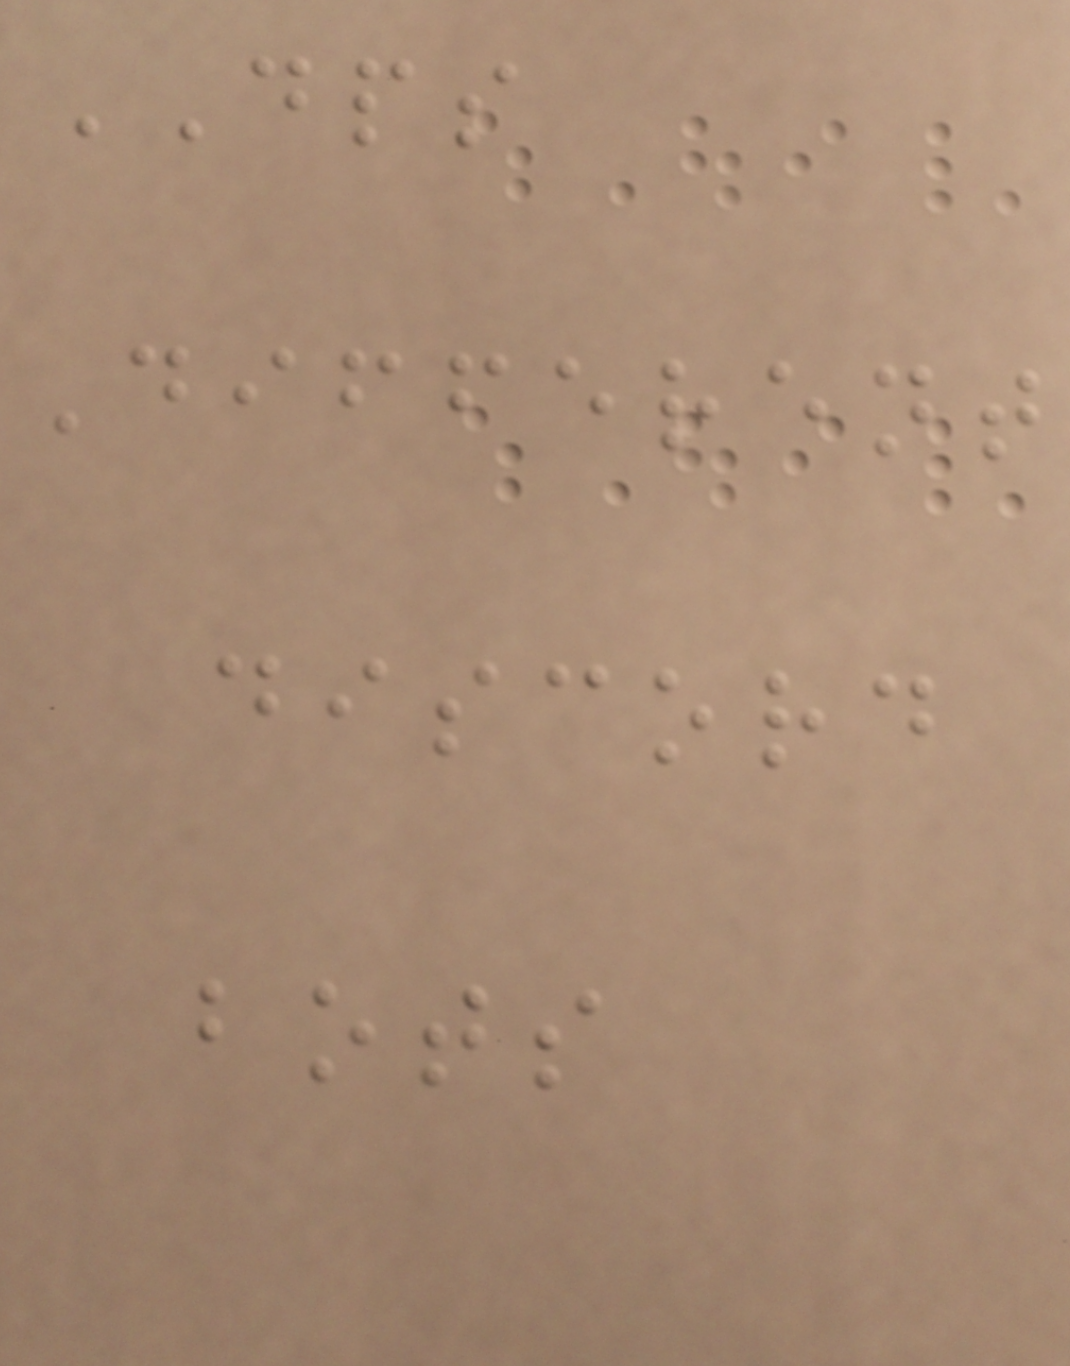DPS
Different
discord
bots
